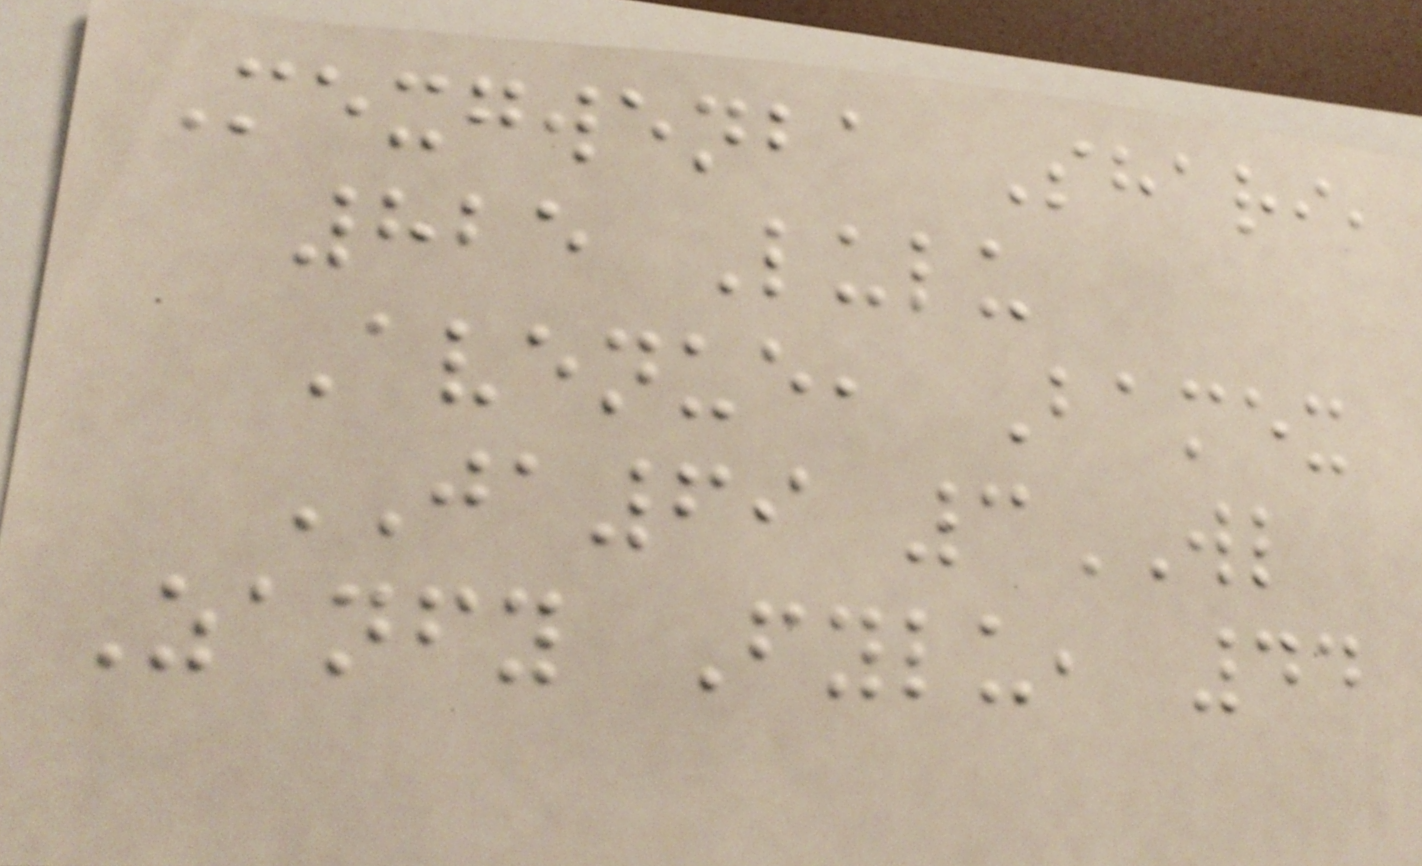Mexgwenba Shari,
825 Lulu
Avenue, Bamex
JA69 3WL
Zanfy Fylu, 44
